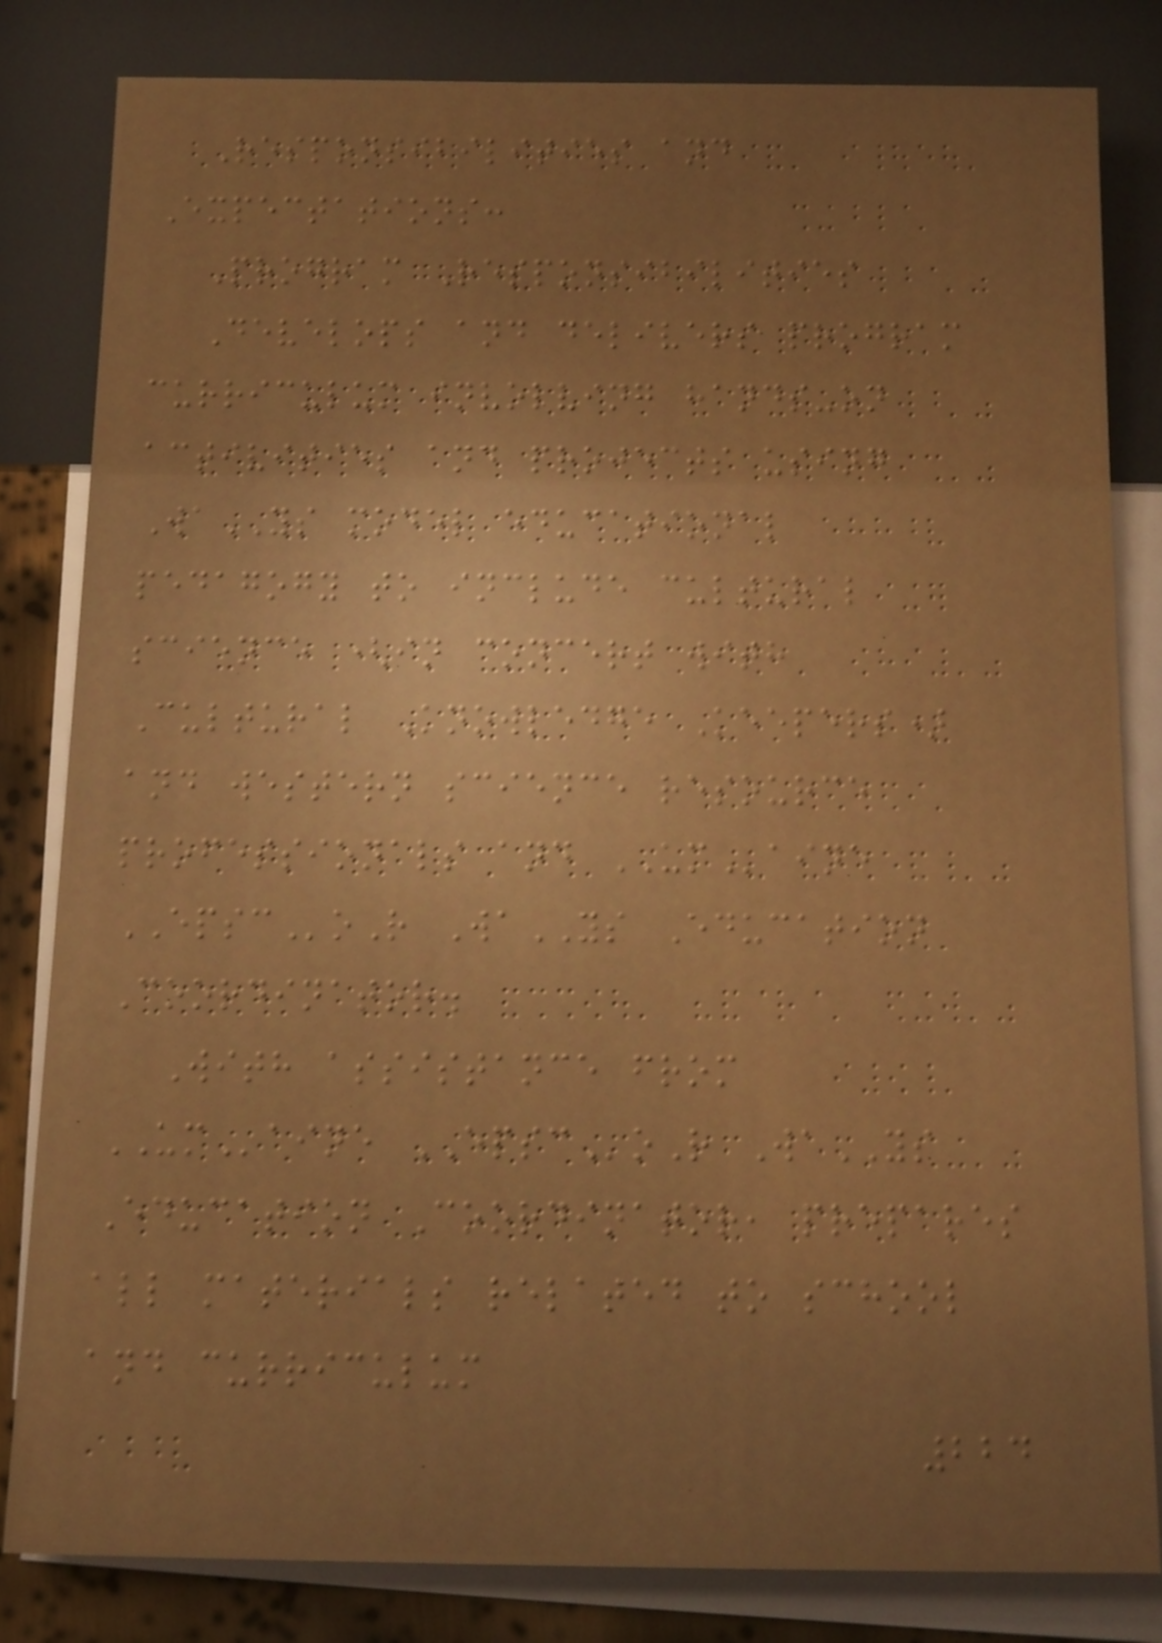Responsibilities and
Expectations:
Program Responsibilities
Develops and delivers program
curriculum involving hands-on
activities and projects using
WaYS model educational
pedagogy to include cultural
science (in concert with
Cultural Knowledge Keepers)
and western science resource
professionals and UMaine
EPSCoR WaYS Education
Coordinator.
With assistance from
UMaine EPSCoR WaYS
Education Coordinator, prepares
all materials related to school
and curriculum
224
